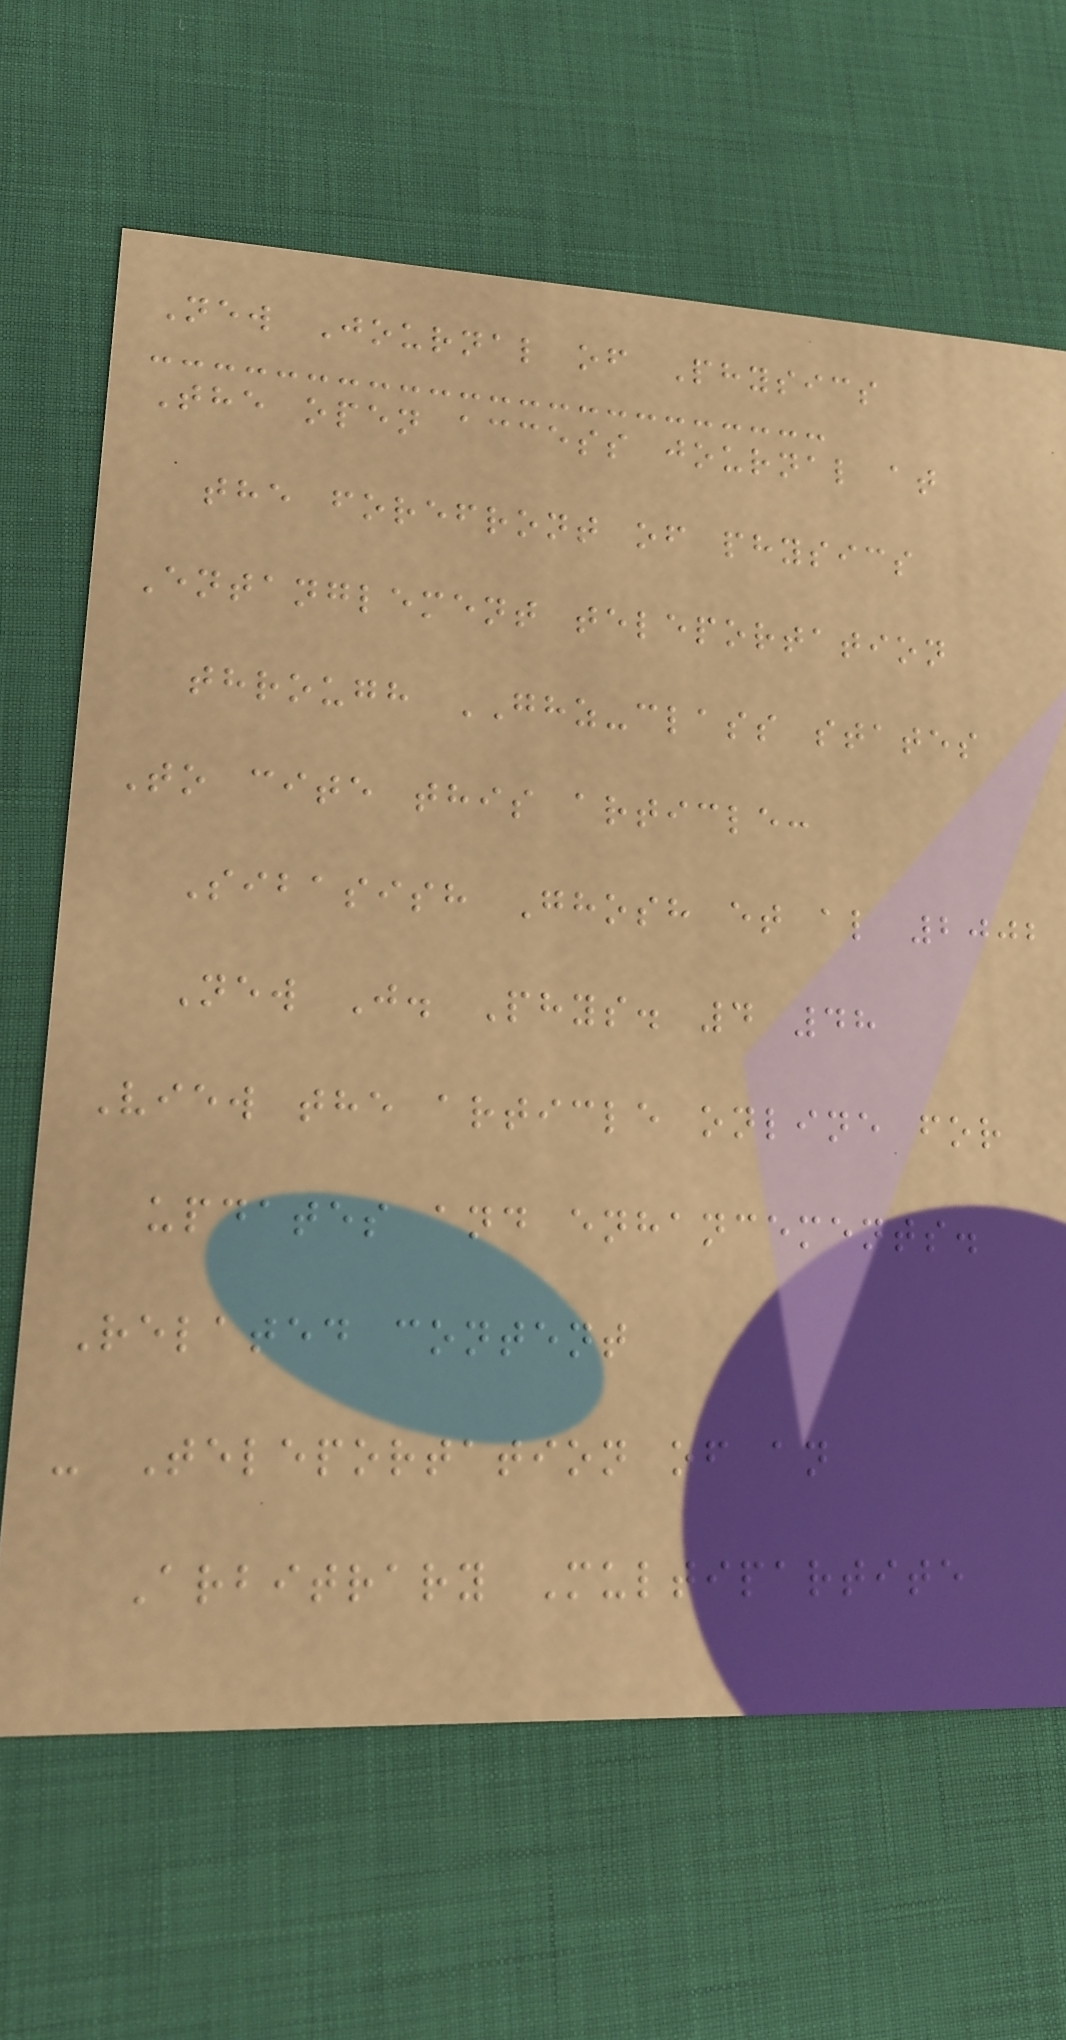New Journal of Physics
The open access journal at
the forefront of physics
Entanglement teleportation
through GHZ-class states
To cite this article:
Sibasish Ghosh et al 2002
New J. Phys. 4 48
View the article online for
updates and enhancements.
Related content
- Teleportation of an
Arbitrary Multipartite
